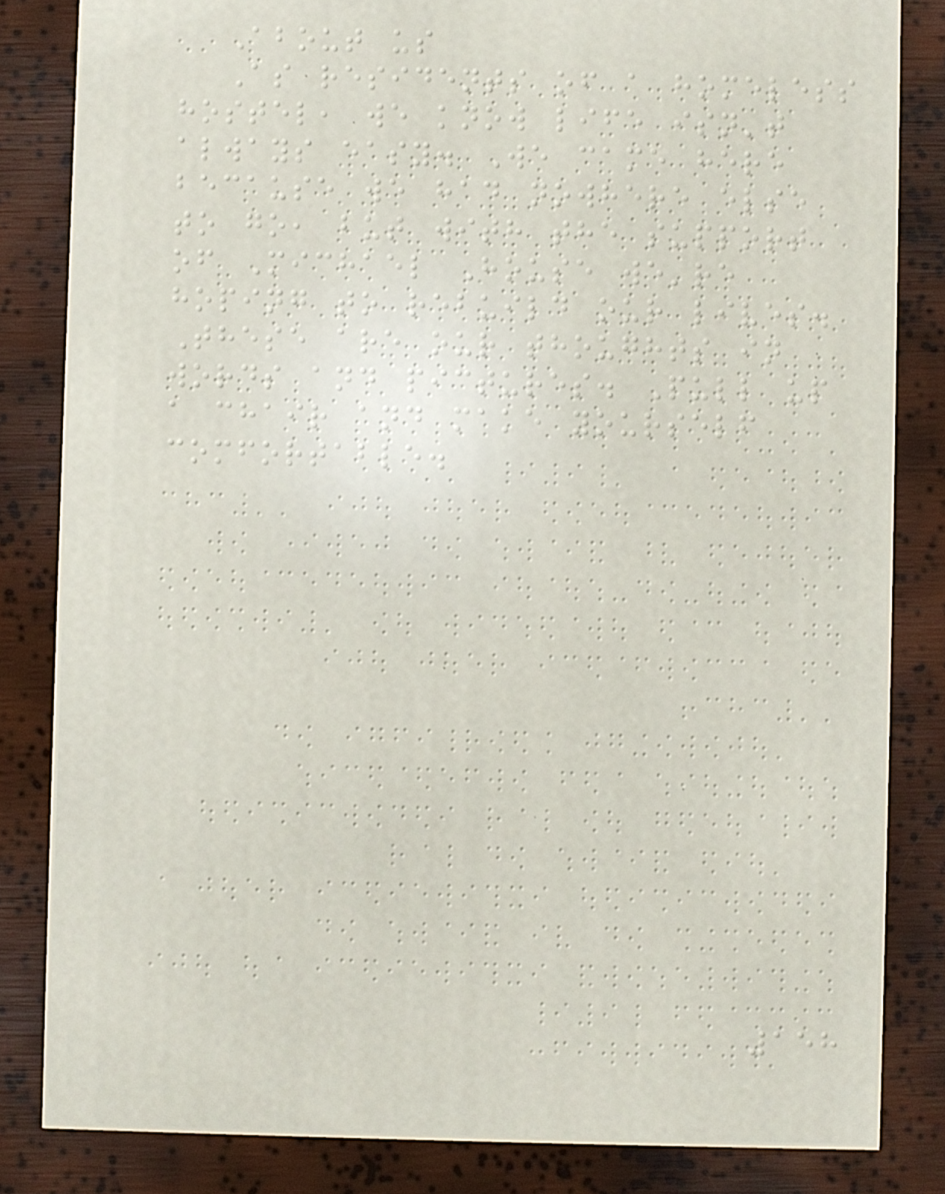About us
As residents of a homeless
hostel, we know life isn't
always easy. We came here
because we had nowhere else
to go, but with the support
of Michael House we're
hoping to rebuild our lives.
These are our thoughts in
words and pictures. Pull up
a chair and make yourself
comfortable.
158
